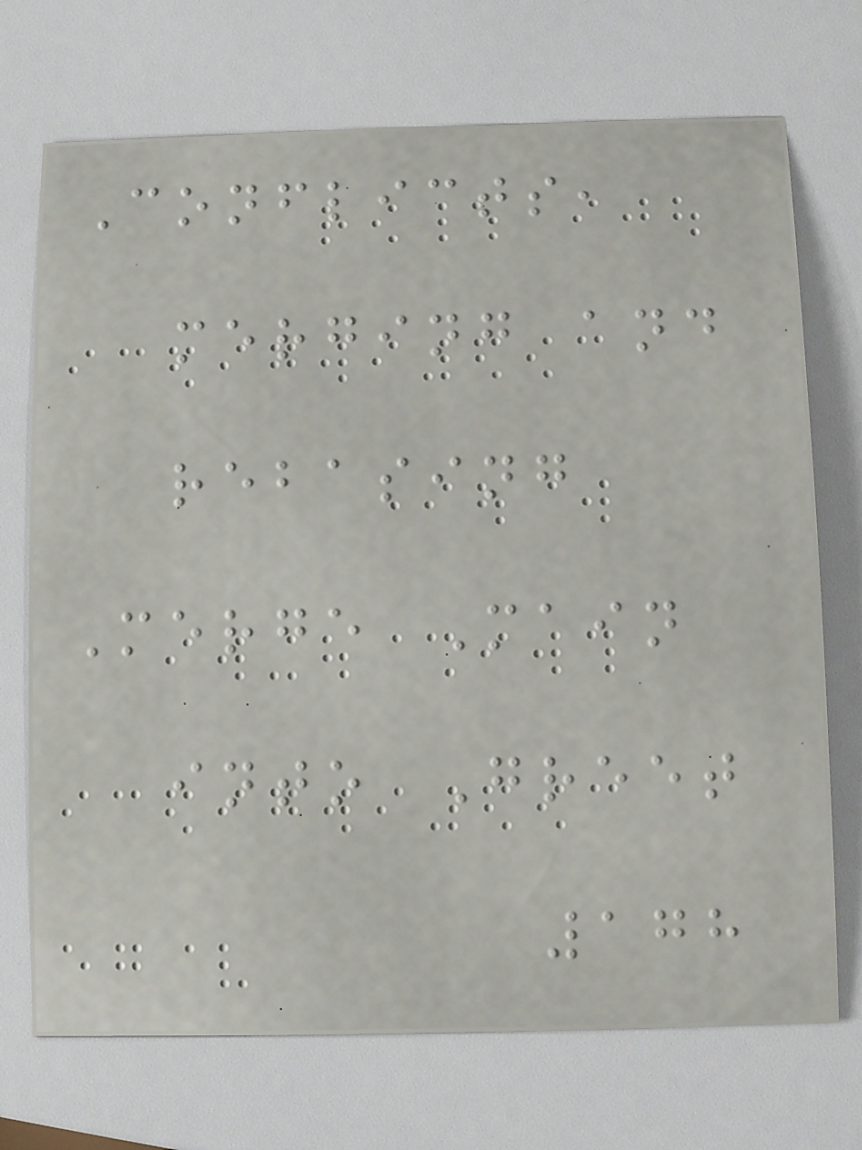Conflicts,
merging and
rebasing
Merge Main
into Greet
178
